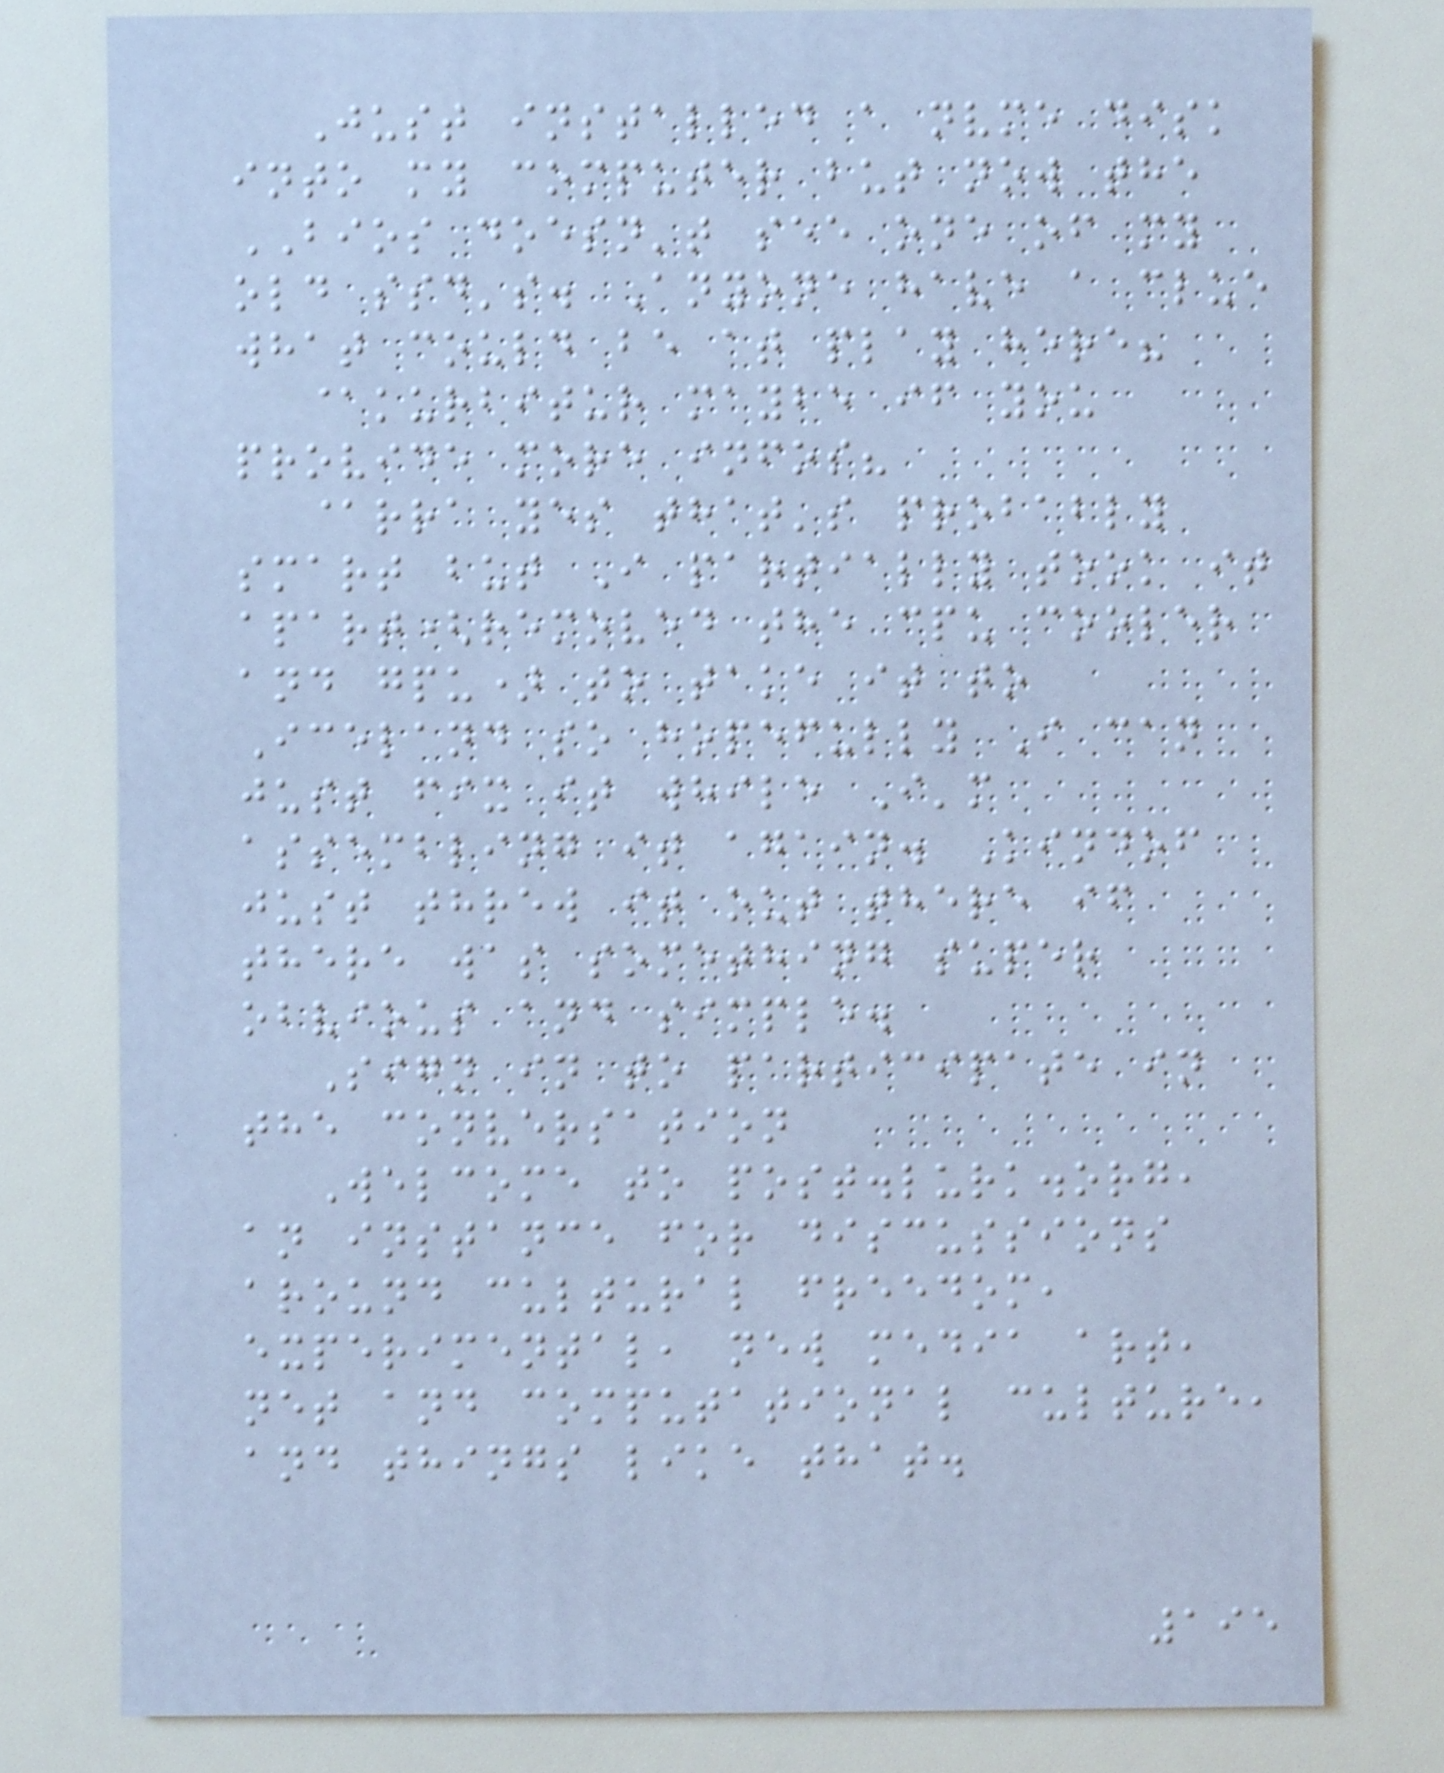Just installed a nvme disk
into my computer but now the
BIOS doesn't see one of my
old ssd's. Anyone have a clue
what could be at play here?
@kurbitur maybe if you
provide more infos?
@rra yes that's probably
smart but I partially took it
apart(removed the cpu cooler
and gpu) to take it to
Iceland so hopefully I can
just fix it while I'm
assembling it again. Kindof
just threw it out there if
there was something super
obvious and simple.
Sign in to participate in
the conversation
Welcome to post.lurk.org,
an instance for discussions
around cultural freedom,
experimental, new media art,
net and computational culture,
and things like that.
195
